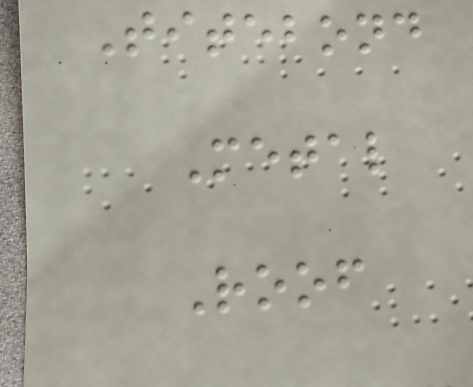Titebond
Metal
Roof
